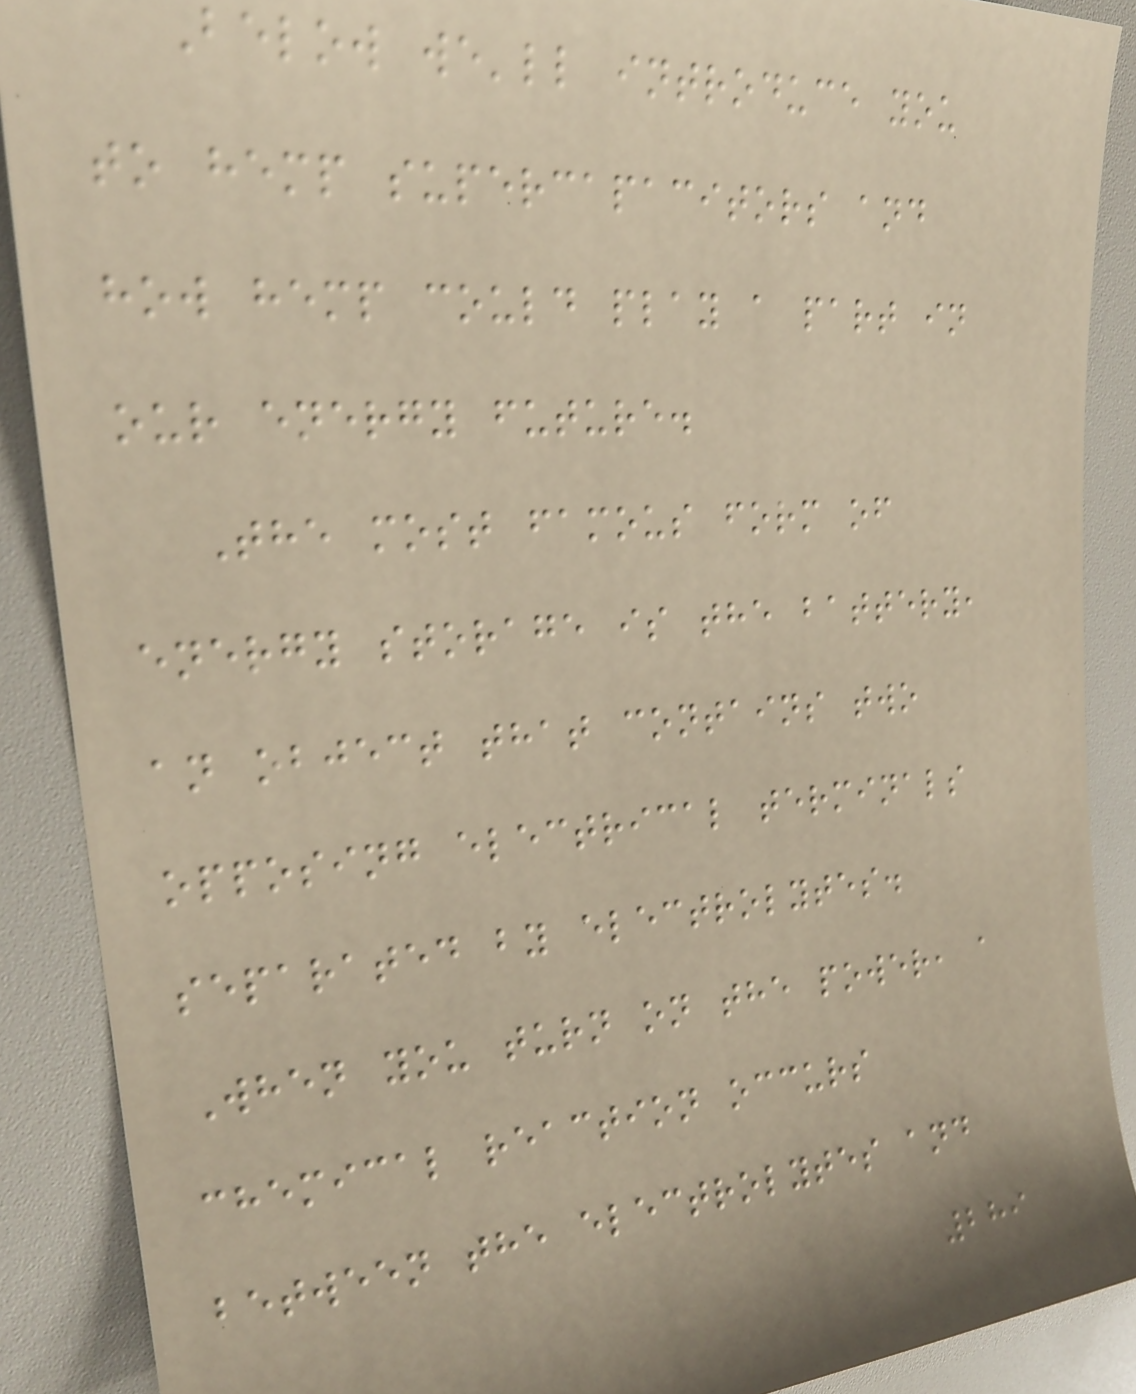Below we'll introduce you
to hemp supercapacitors and
how hemp could play a part in
our energy future.
The most famous form of
energy storage is the battery,
an object that contains two
opposing electrical terminals
separated by electrolytes.
When you turn on the power, a
chemical reaction occurs
between the electrolytes and
289
